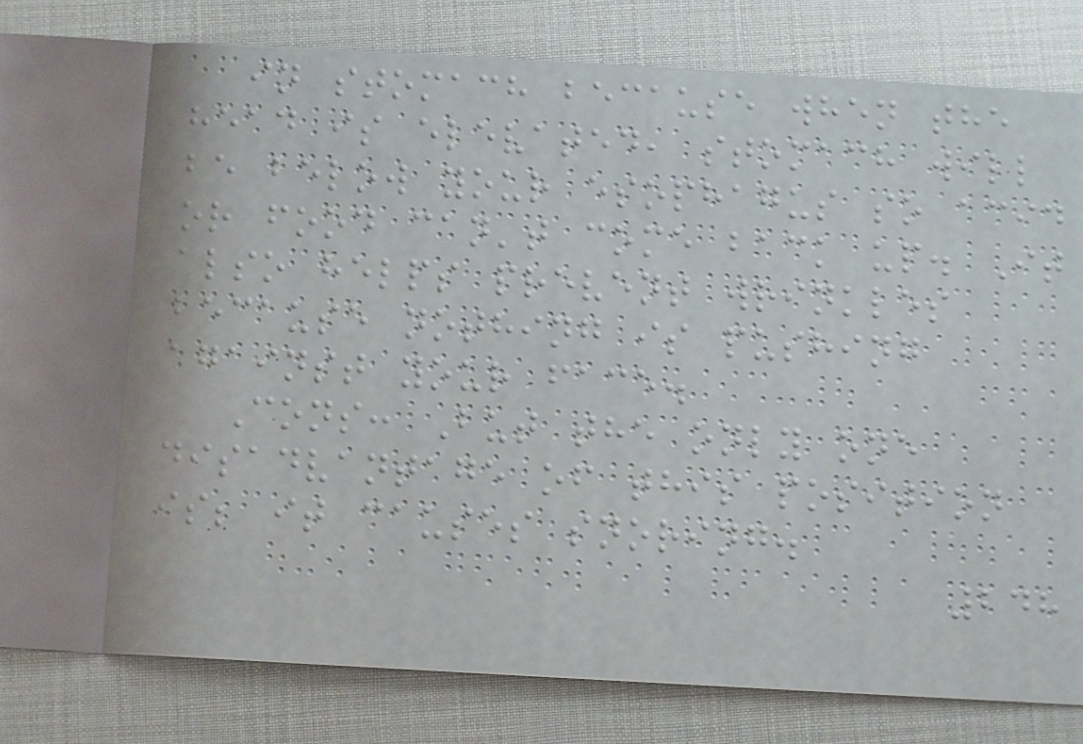in stomach because when the
head is elevated, stomach will
be below your esophagus so acid
or food can't come back up. It
also helps prevent wrinkles
because nothing is pushing
against your face.
Cons: But the only one
disadvantage of this position
is; it causes snoring.
248
